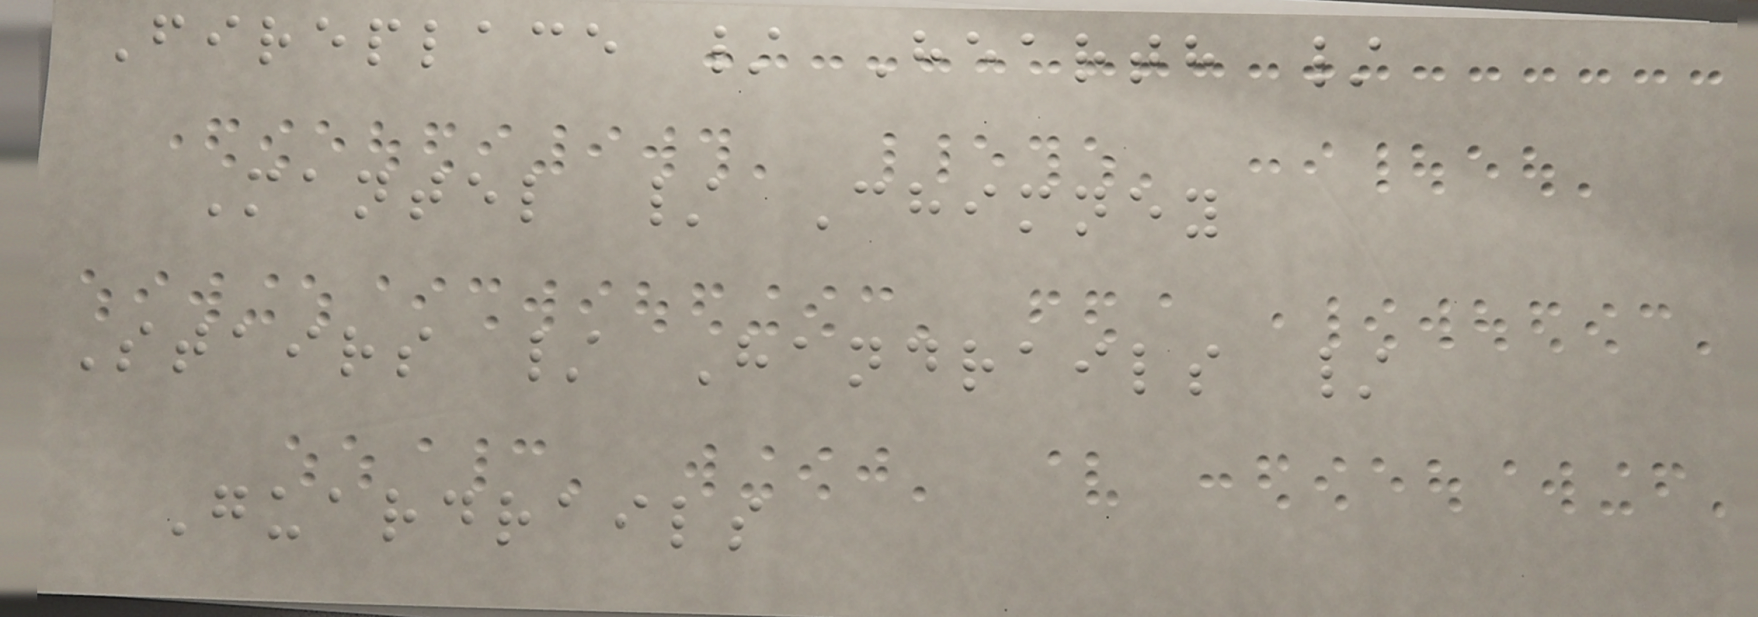Fireplace / Hearth /
Mantel / Chimney
Stairs / Handrails /
Guardrails
